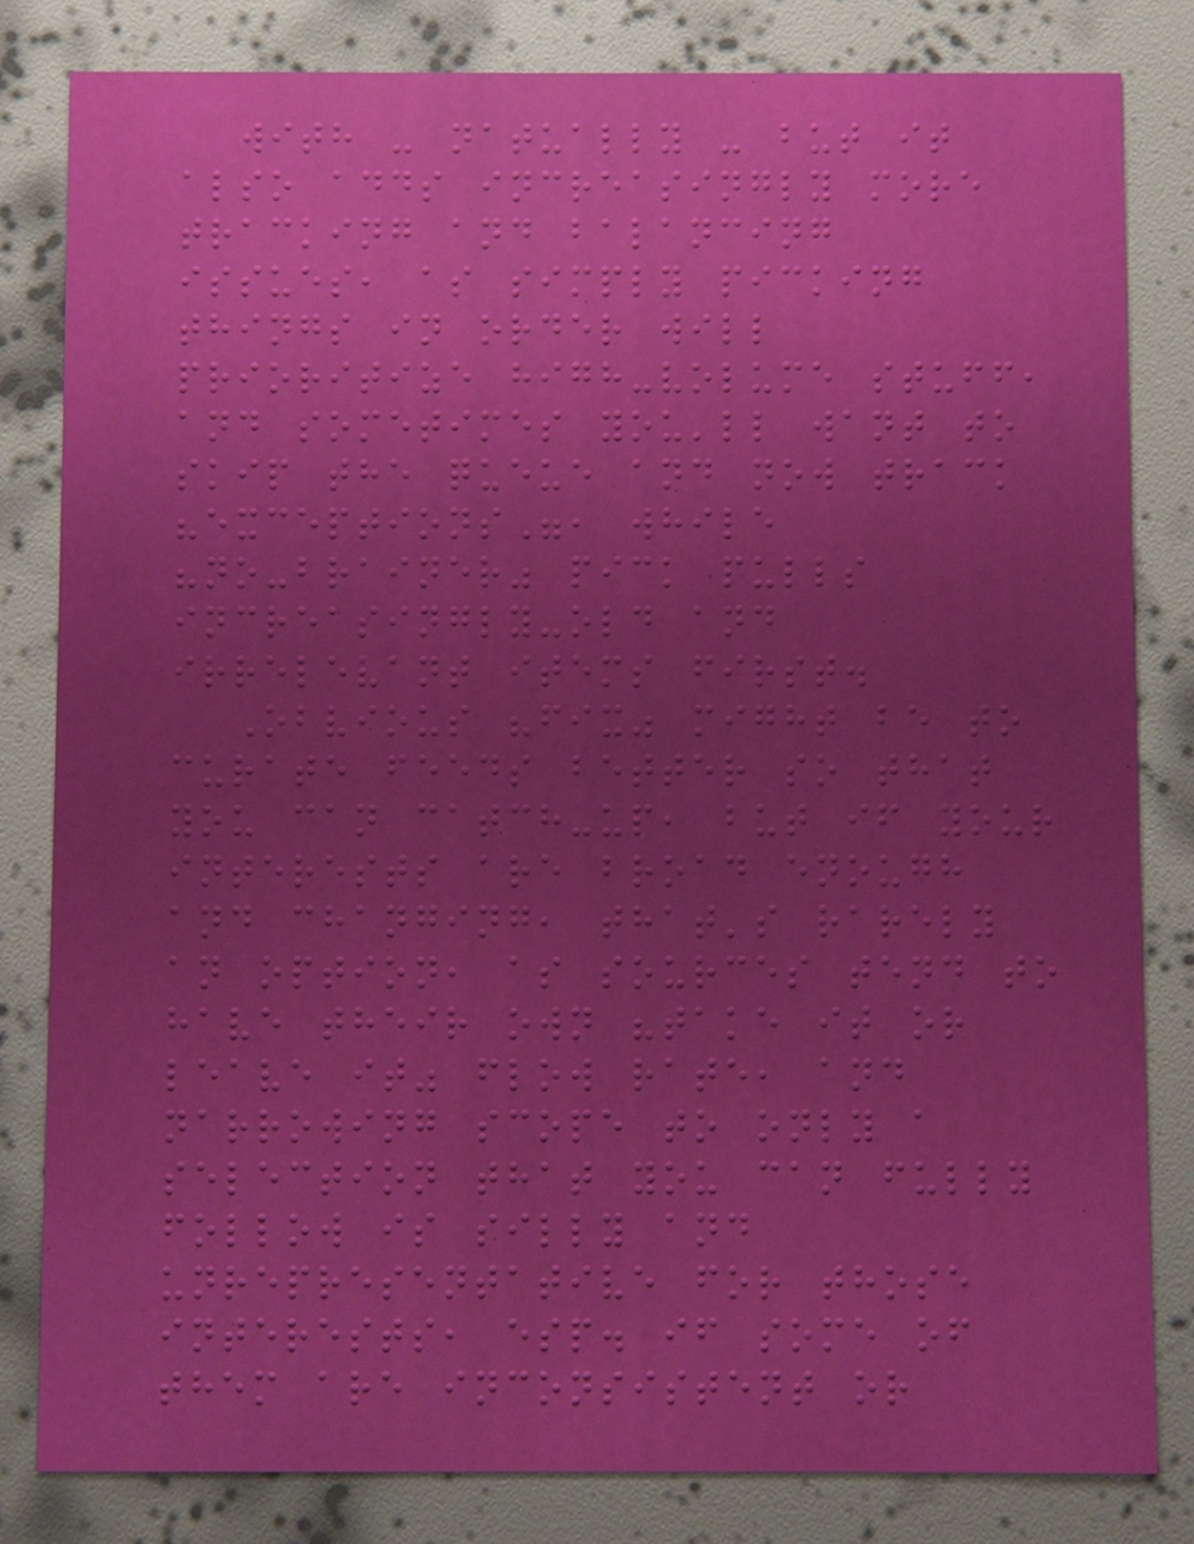with - natually - but it
also adds increasingly more
tracking and balancing
issues, as simply picking
things in order will
prioritize high-volume stuff,
and sometimes you'll want to
skip the queue and now track
"exceptions", while
"no-brainer" pick pulls
increasingly-old and
irrelevant items first.
Obvious "fix" might be to
curate feeds better so that
you can catch-up, but if your
interests are broad enough
and changing, that's rarely
an option, as sources tend to
have their own "take it or
leave it" flow rate, and
narrowing scope to only a
selection that you can fully
follow is silly and
unrepresentative for those
interests, esp. if some of
them are inconsistent or
